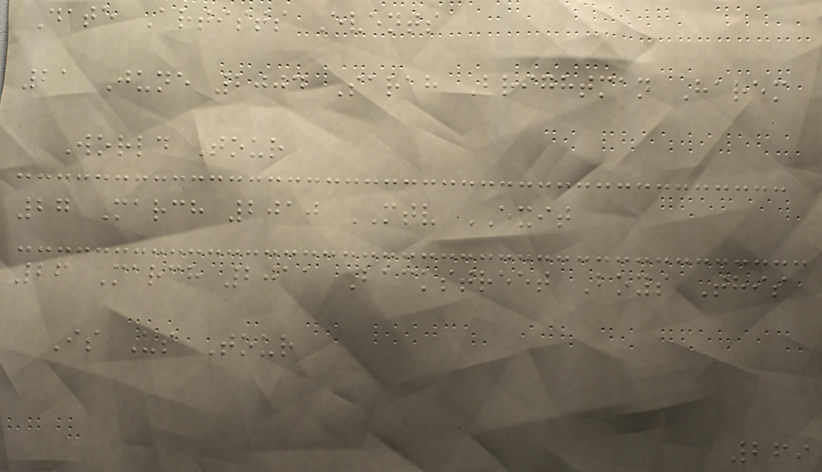Date Artists Events
21 June 2004 Sarah Brightman Harem
World Tour
27 March 2010 MTV EXIT
26 March 2011 Backstreet Boys This
Is Us Tour
269
